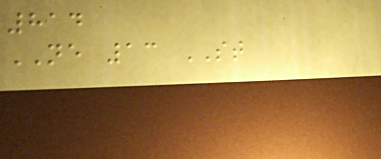814
NE 13 ST
